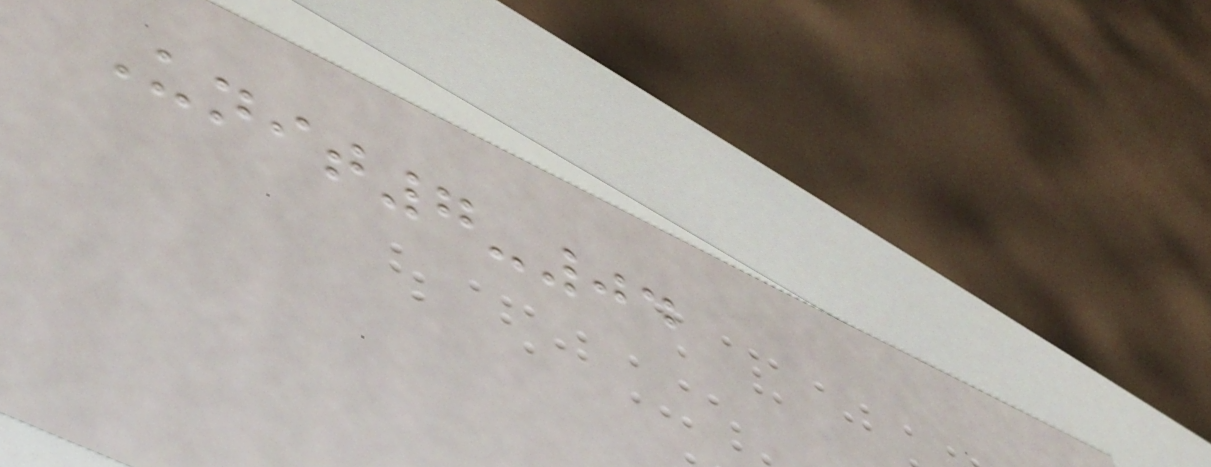Unit7-04
